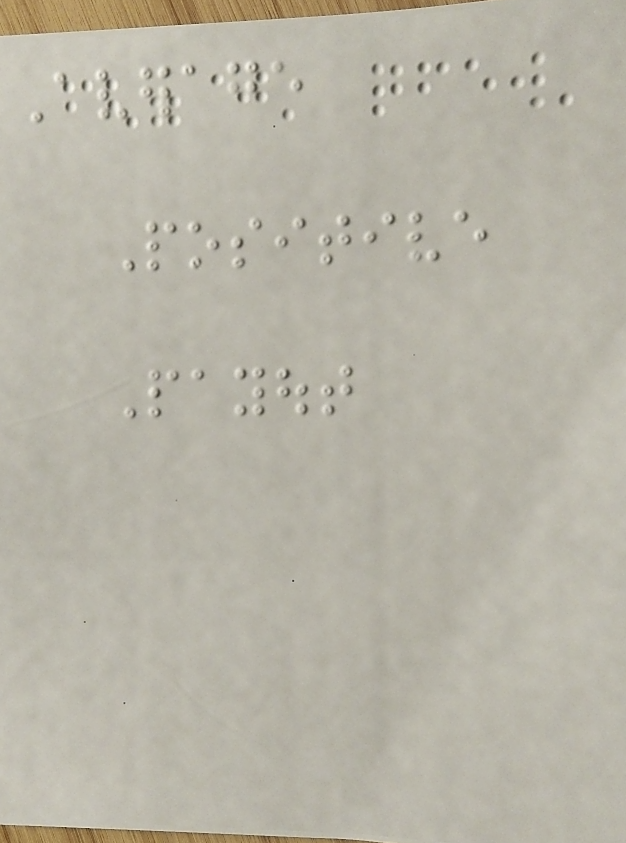Average
Positive
Payout
